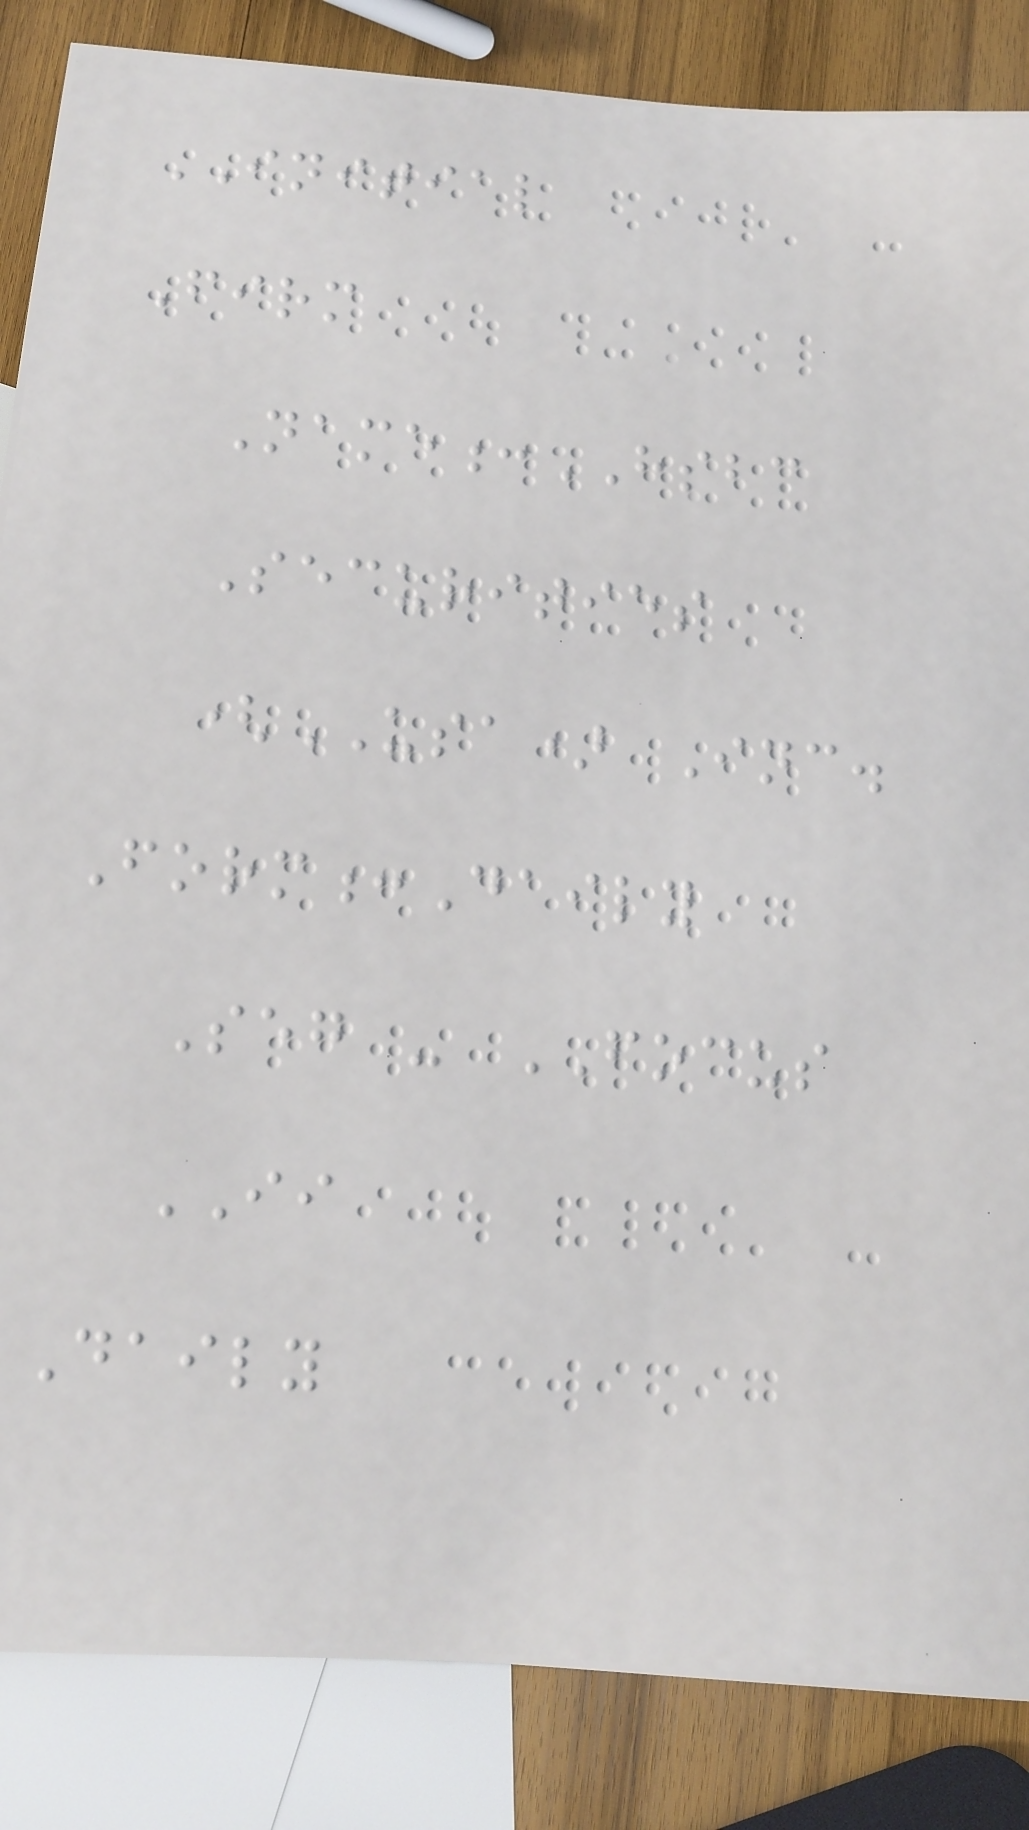INITIAL
Firm
Name:HSBC
Securities
(USA) Inc.
Form:Daily
Seg - FOCUS
II
Daily
